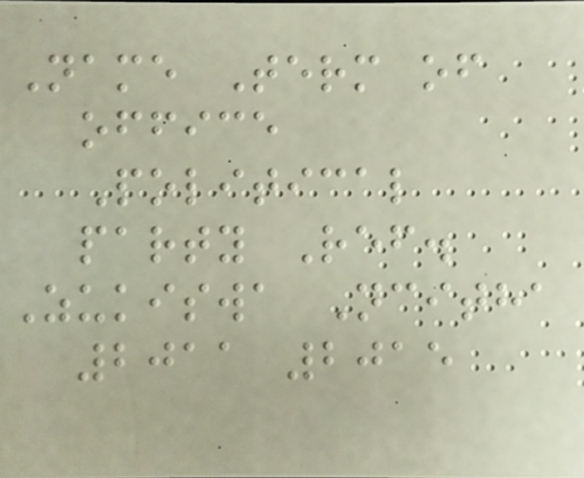Name Term of
office
Political
party Ref.
Zukiswa Ncitha
2011 2015
